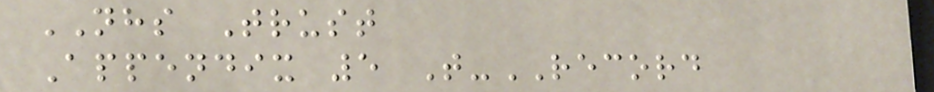NHS Trust
Appendix 5 T-RECORD
